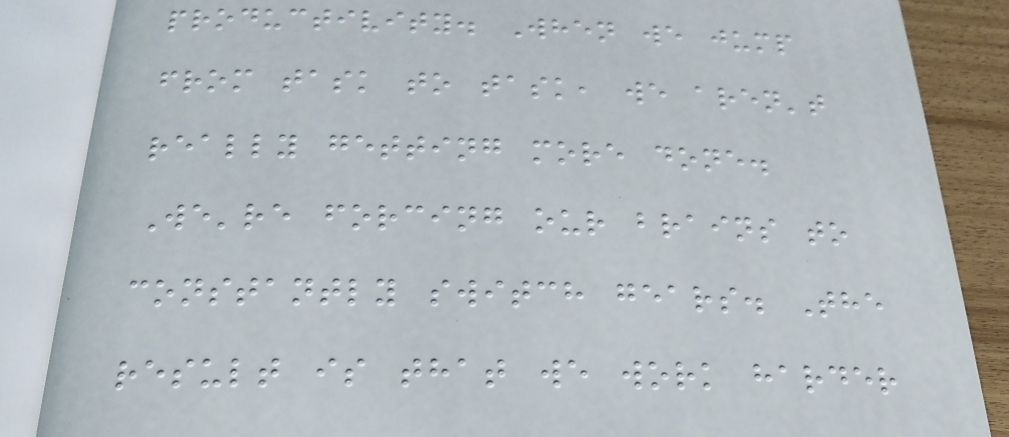productivity. When we jump
from task to task, we aren't
really getting more done.
We're forcing our brains to
constantly switch gears. The
result is that we work harder
